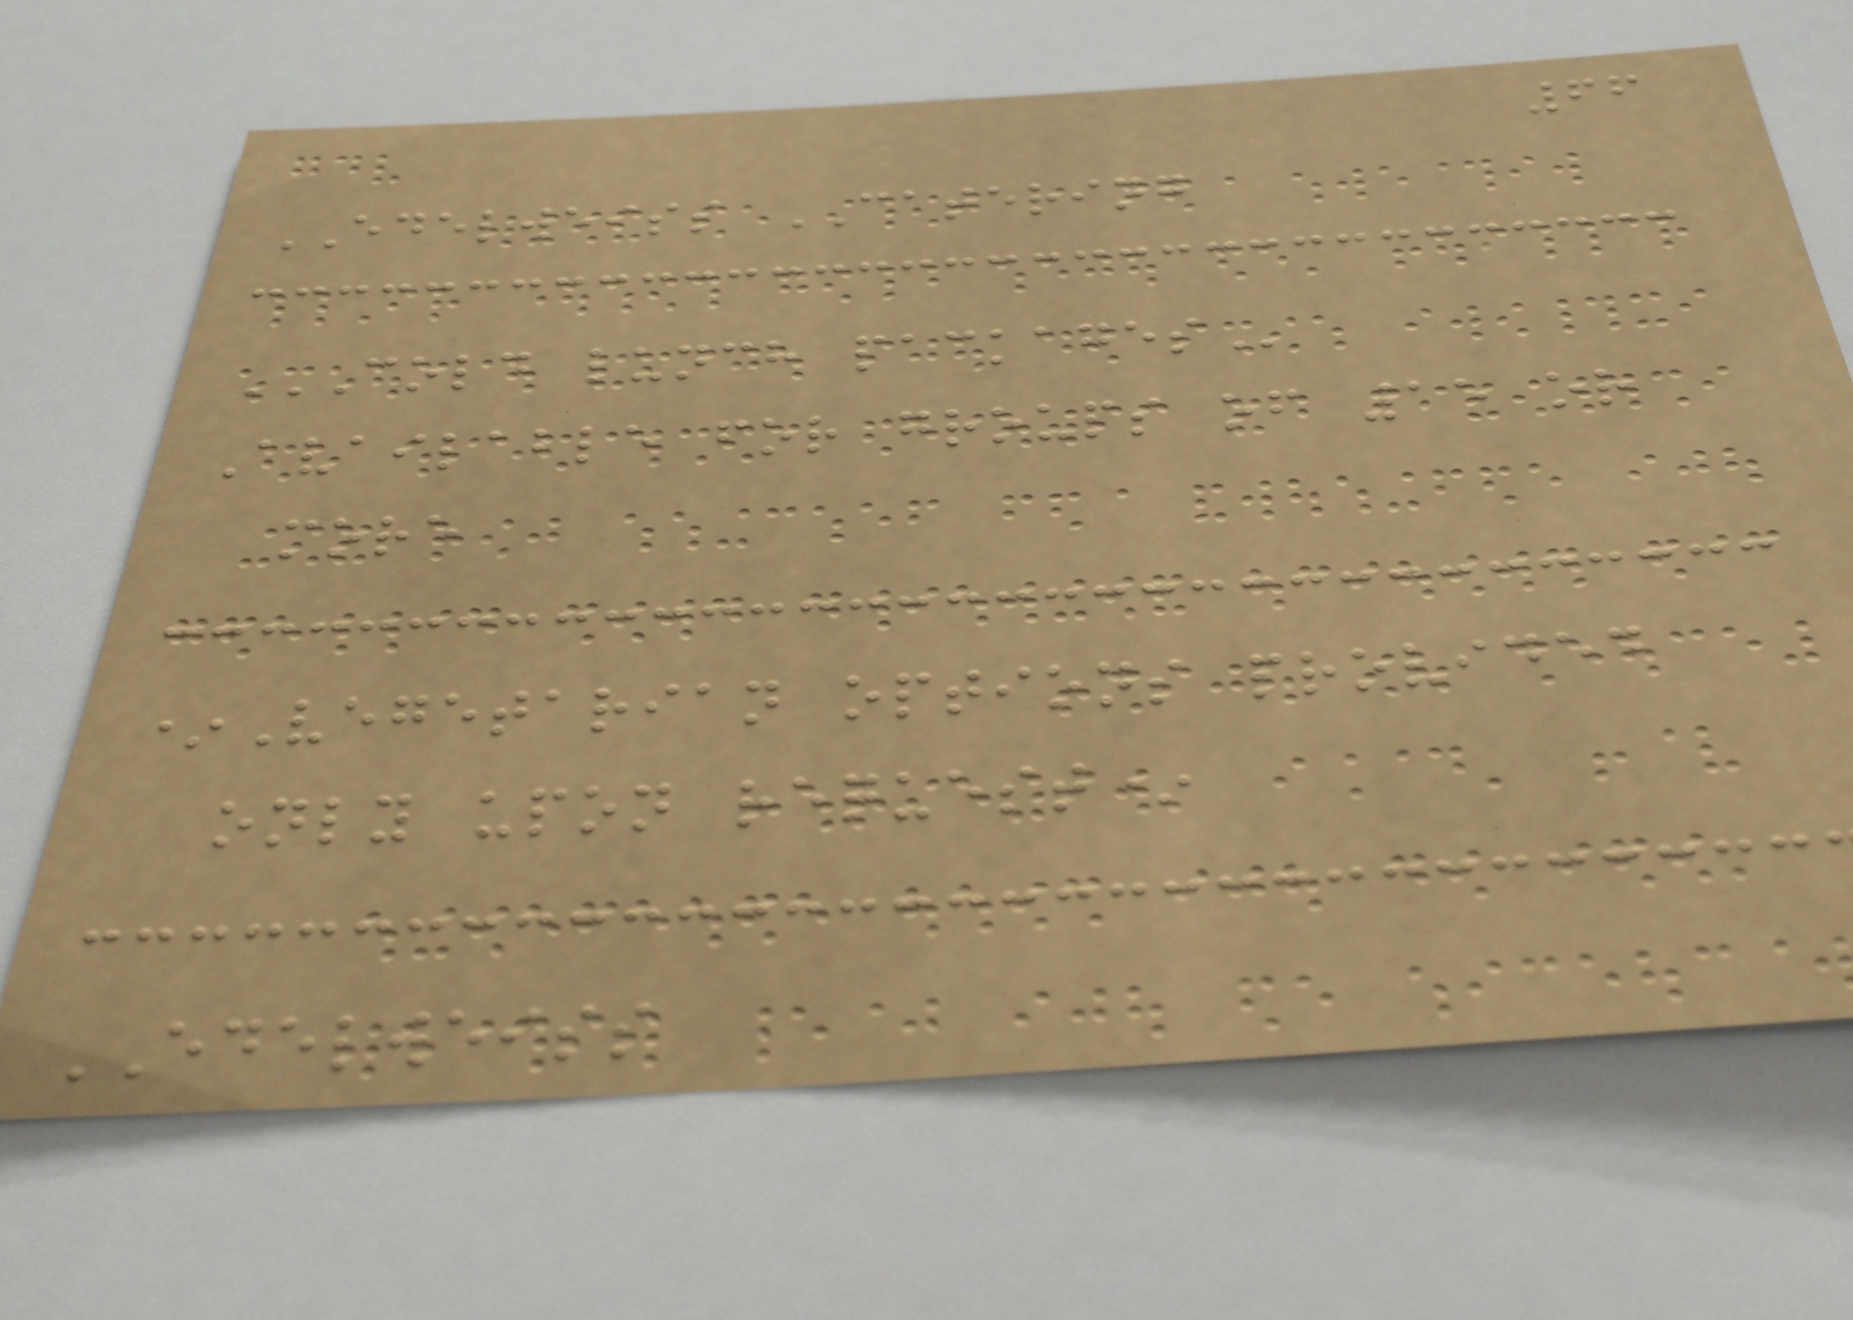66
EDELWEISS CATERING
COLD LUNCH PACKAGES
Available for groups of 15 or
more
*Vegetarian options provided
only upon request*
EDELWEISS
